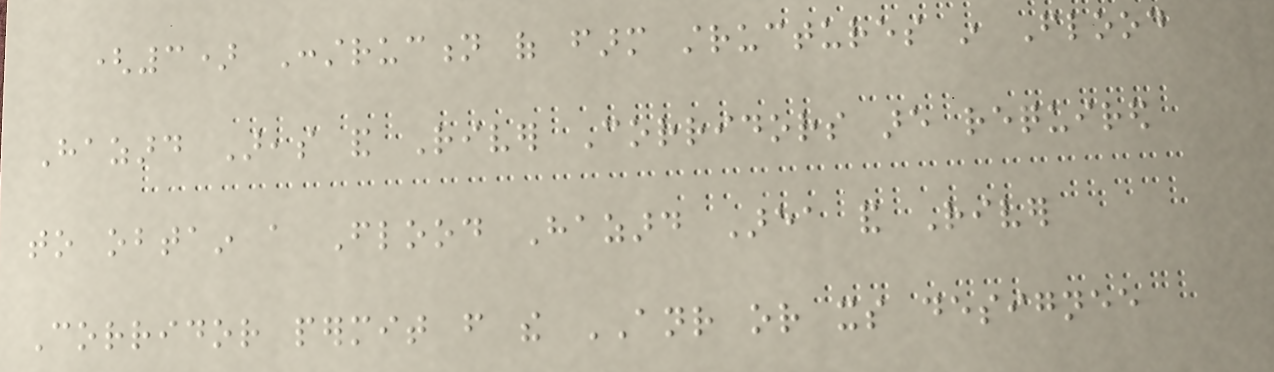(3) Construction of farm structures in Flood
Hazard Areas and River Corridors are required
to obtain a Flood Hazard Area and River
Corridor permit from the ANR or its designee
